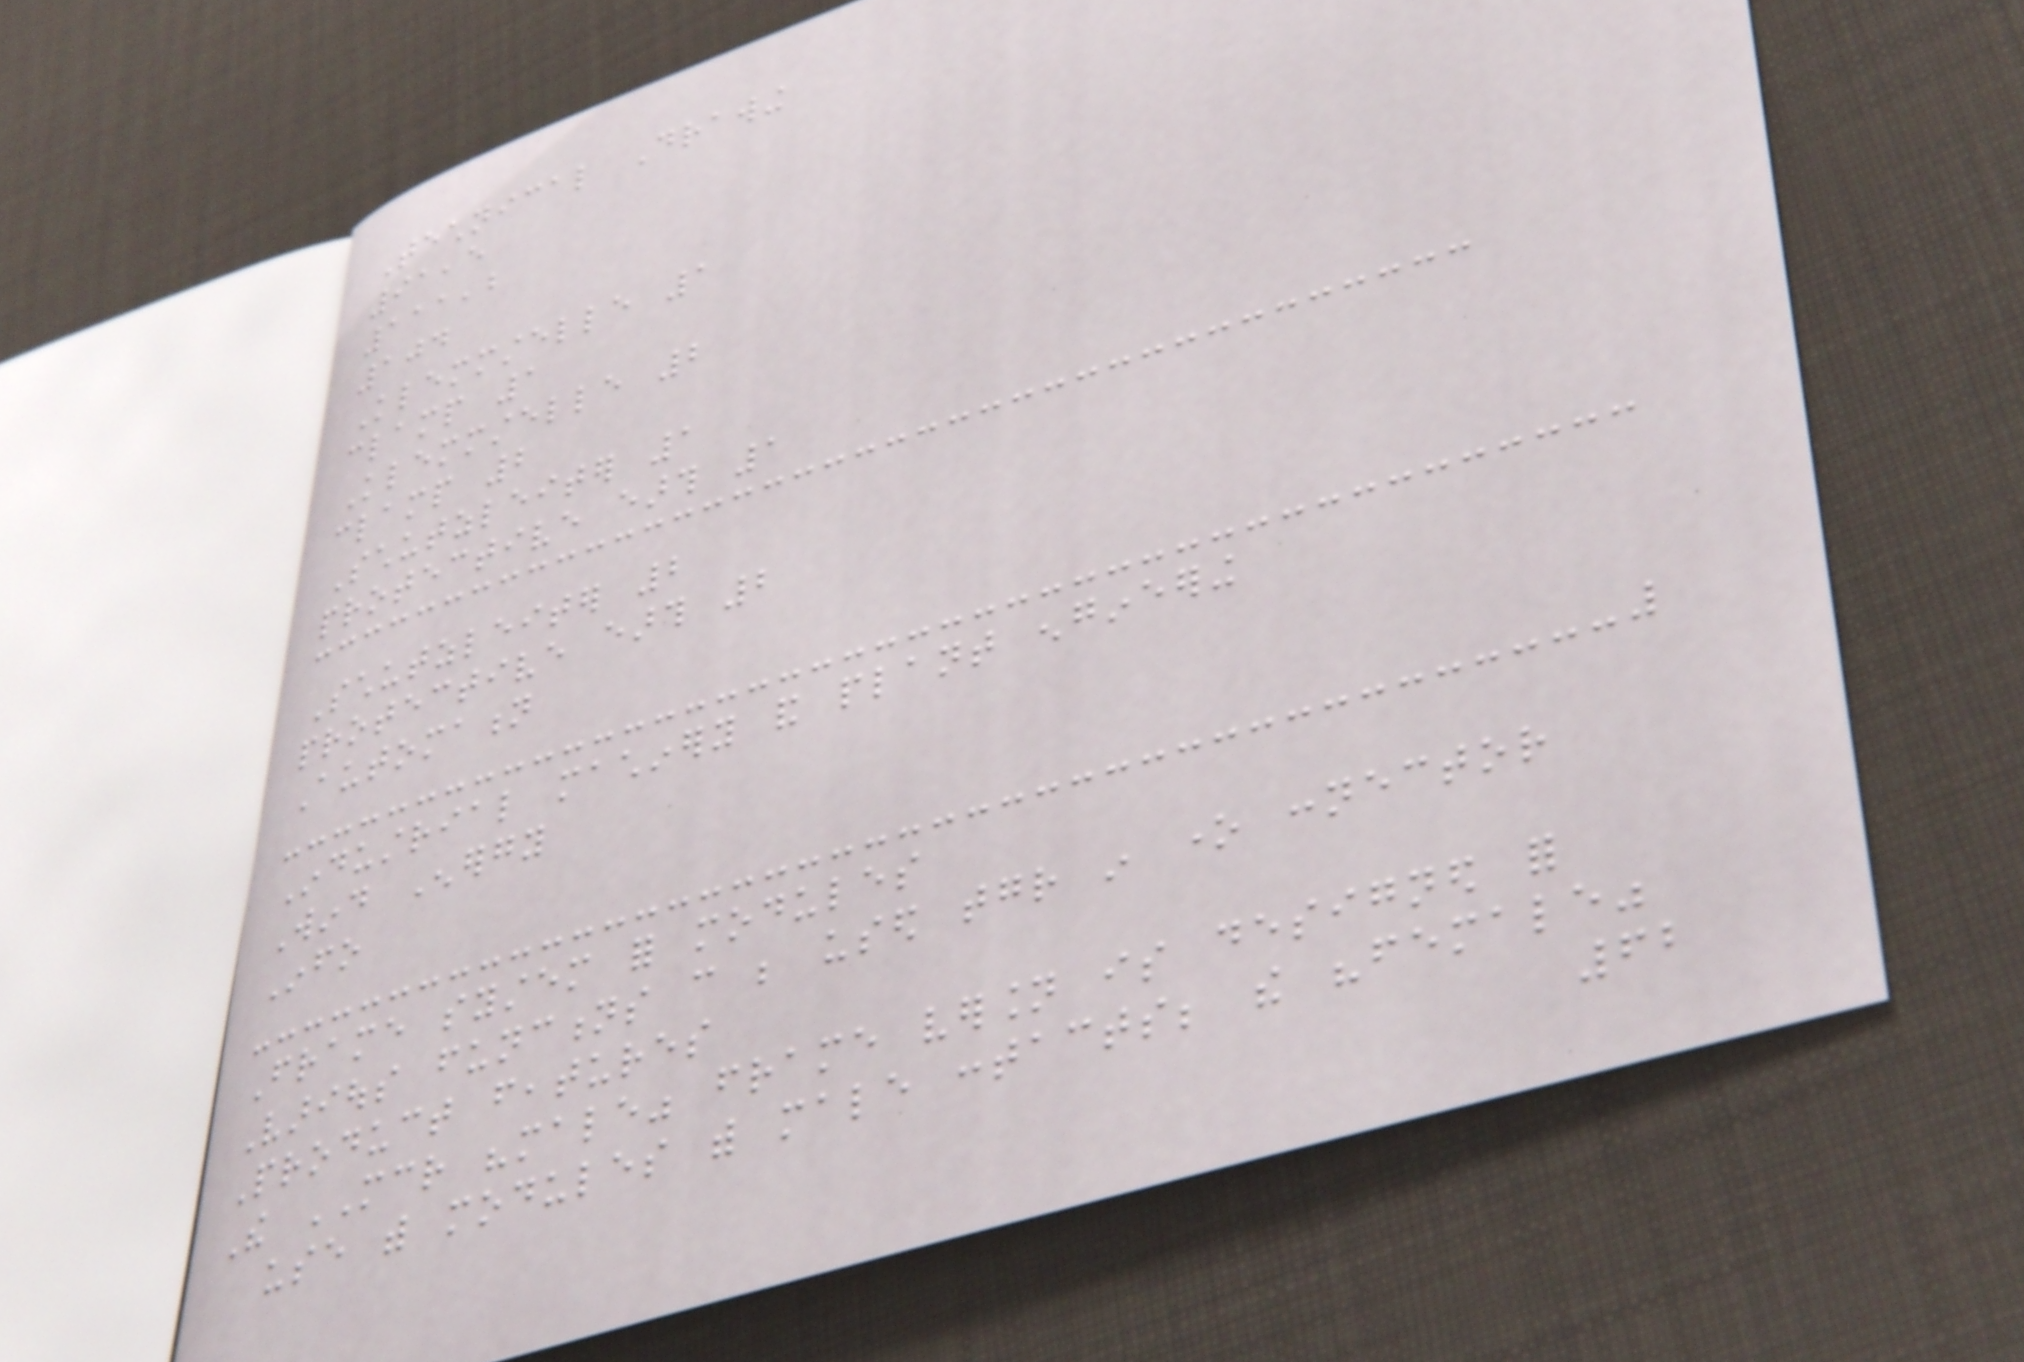Technical Drawing
91,5
111,2
104
Klemmstelle 1
clamp 1
Klemmstelle 2
clamp 2
Schutzleiter 1
protective earth 1
Schutzleiter 2
protective earth 2
Automation
Industrial machinery and plant engineering
Wind Energy
Info
Frame system for modules
Various functions can be used together in one connector
Product features
The MCR "male" frame version is designed for
use with modules with male contacts; the "female"
62
